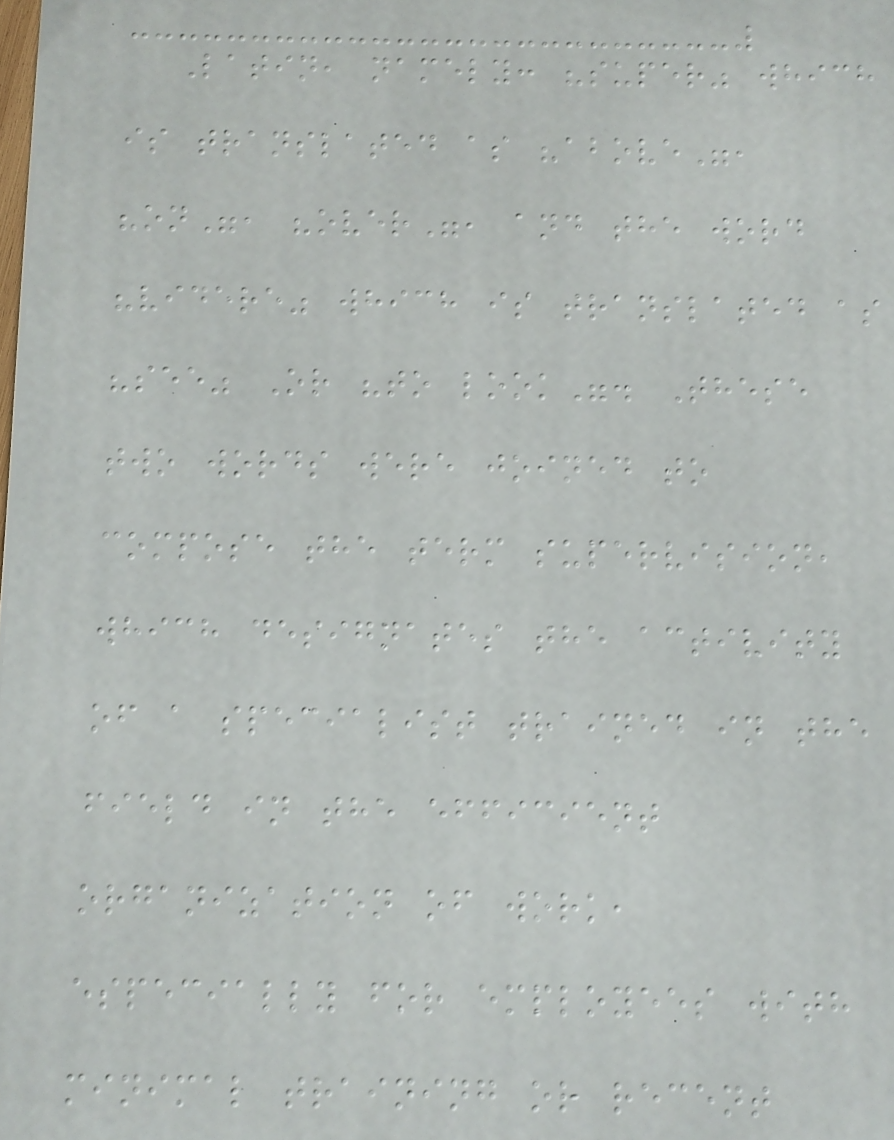Latin, namely: "super" which
is translated as "above",
"on", "over", and the word
"videre" which is translated as
"see" Or "to look". These
two words were joined to
compose the term supervision,
which designates the activity
of a specialist trained in the
field in the efficient
organization of work,
especially for employees with
minimal training or recent
